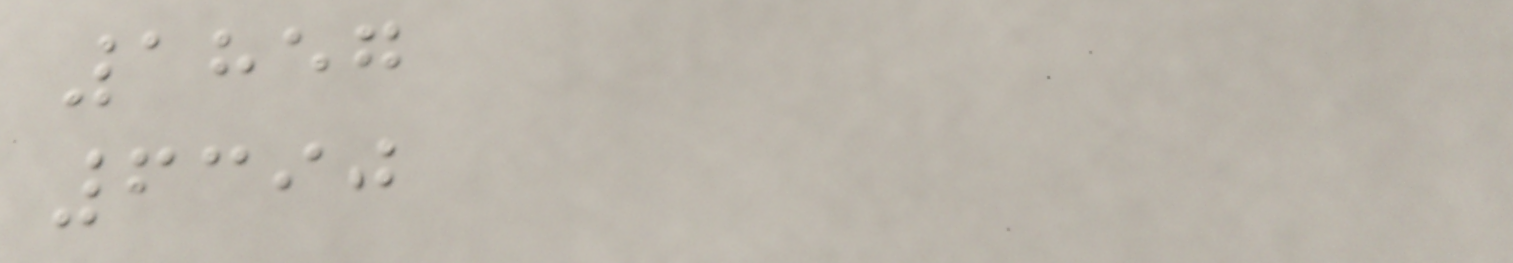1857
6390
